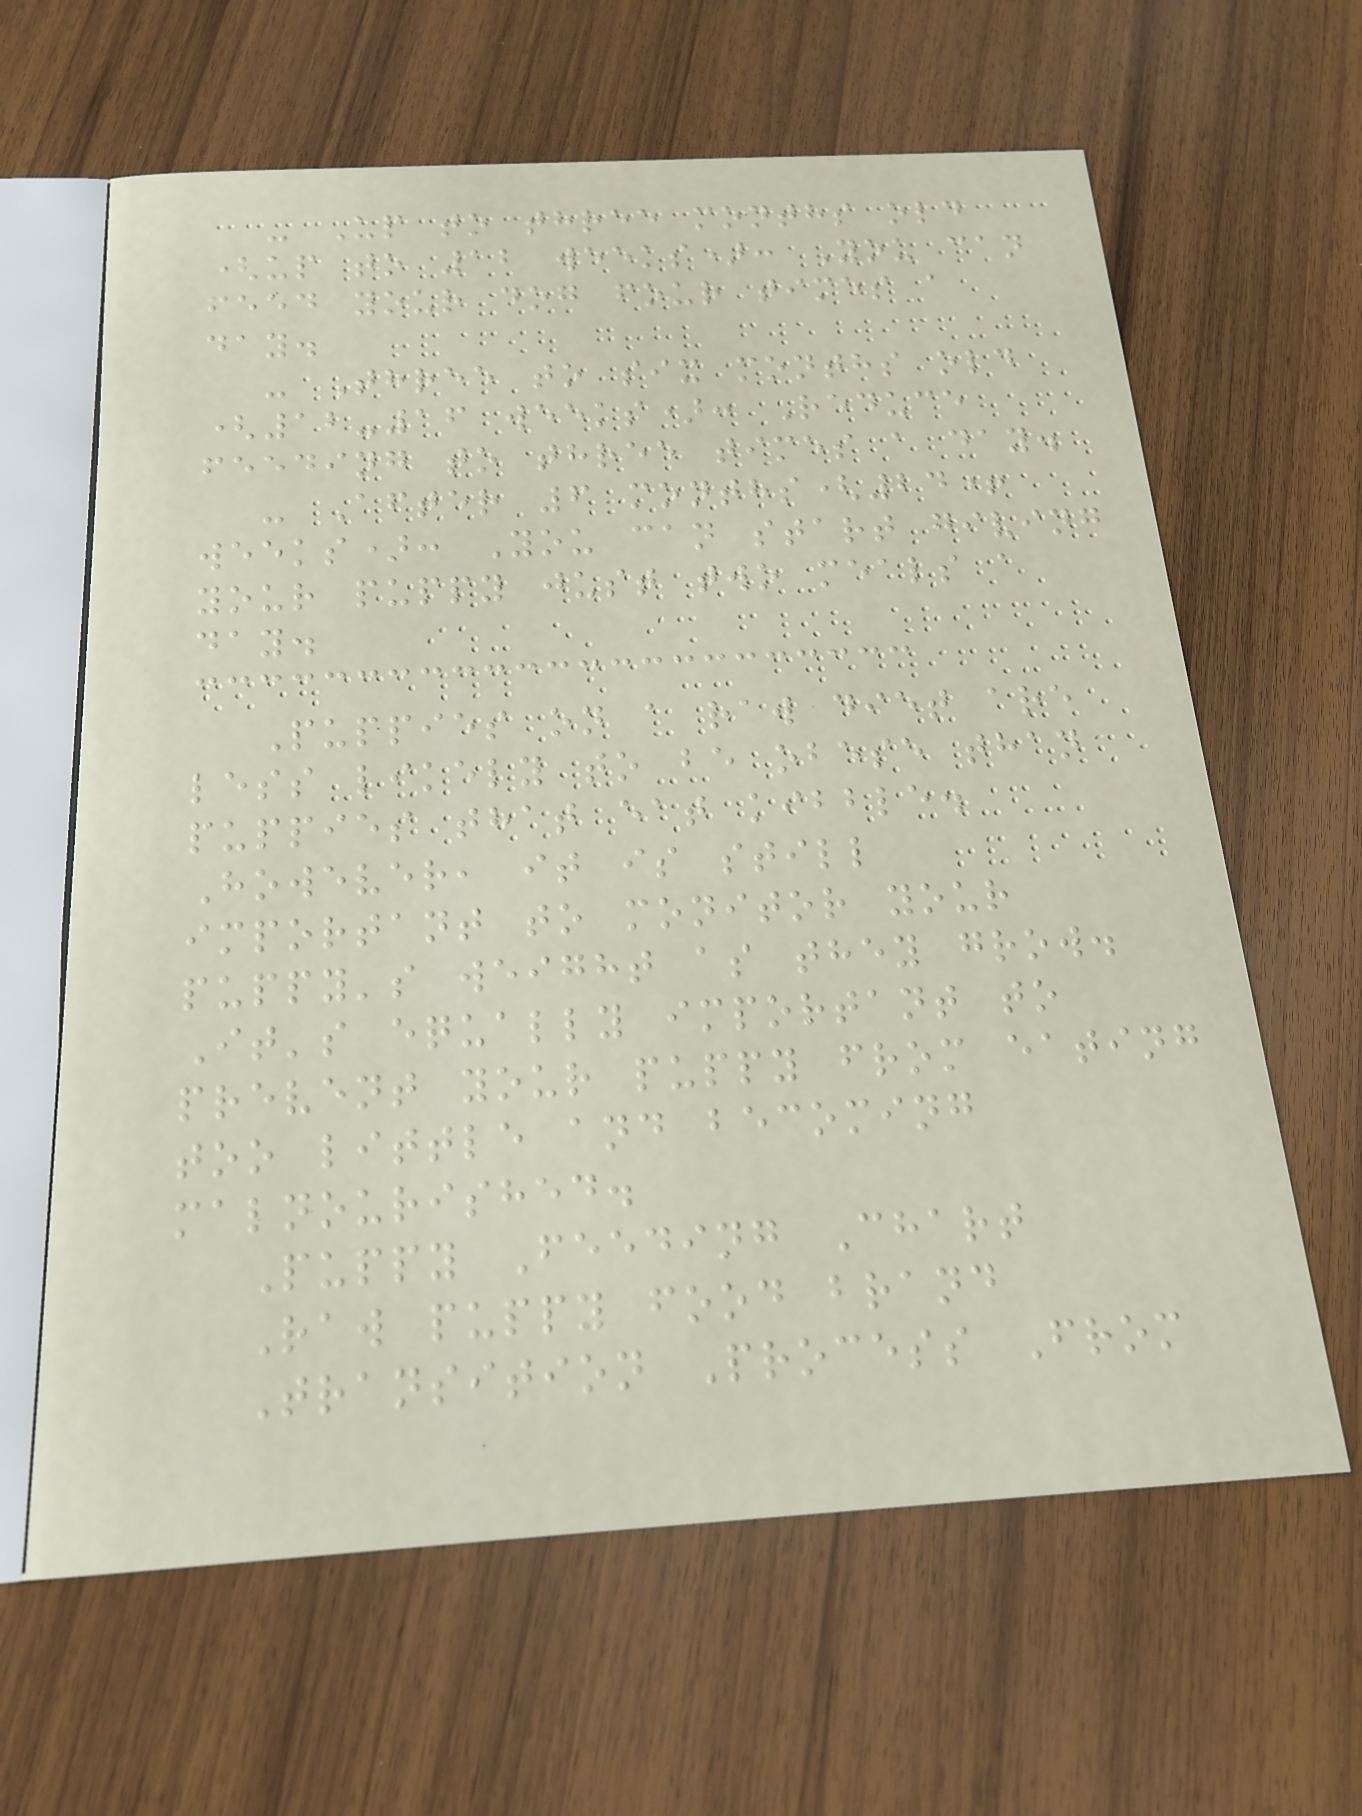- Up to three months old
(up to 12 weeks): You can
feed your dog four times a
day.
- Three to six months old
(12-16 weeks): Reduce
feeding to three times a day.
- After 6 months(24+
weeks): You can start giving
your puppy just two meals a
day.
Puppies on a raw diet are
less likely to be obese than
puppies that eat kibble.
However, it is still
important to monitor your
puppy's weight as they grow.
It's equally important to
prevent your puppy from eating
too little and becoming
malnourished.
Puppy Feeding Chart
Raw puppy food brand
Transition Process From
